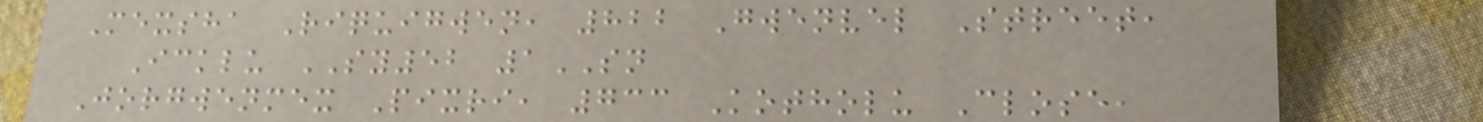Mexsha Riquigwen, 822 Gwenvel Street,
Icklu SY52 1SN
Jorgwenmex Pixri, 733 Kotholu Close,
